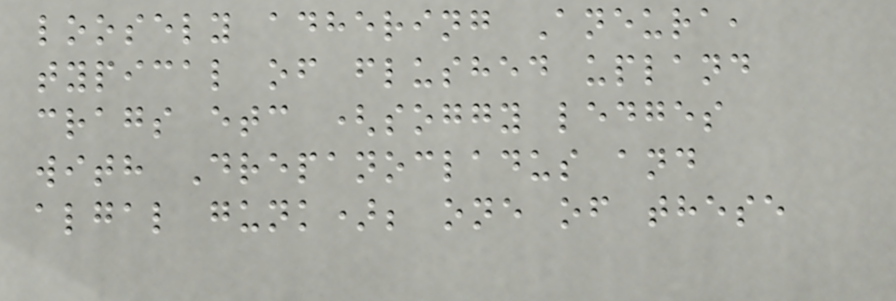loosely adhering Aneura,
typical of flushed upland
crags etc (soggy ledges
with Drepanocladus and
algal gunk); one of these
